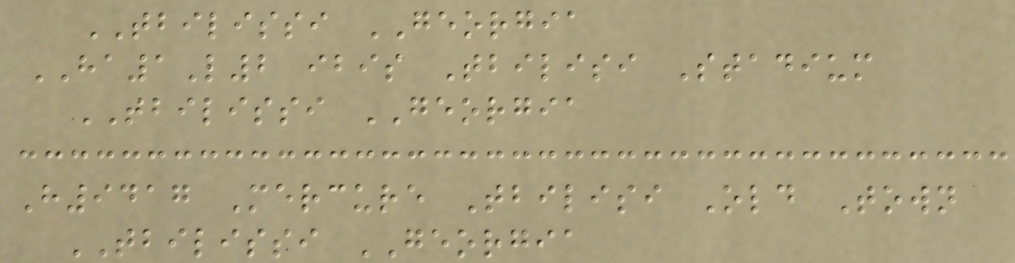TBILISSI GEORGIA
HA1L2 ibis Tbilisi Stadium
TBILISSI GEORGIA
H9417 Mercure Tbilisi Old Town
TBILISSI GEORGIA
